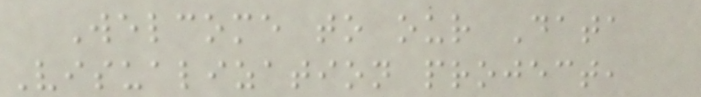Welcome to our Data
Visualization project,
